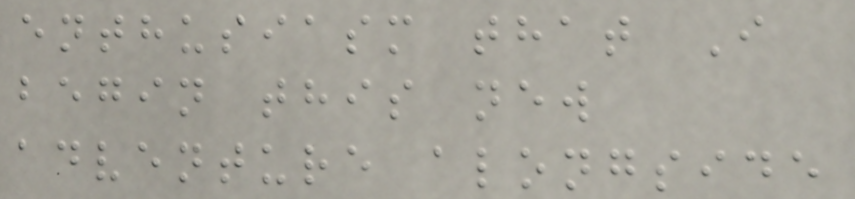enthusiasm that I
begin this new
adventure alongside
